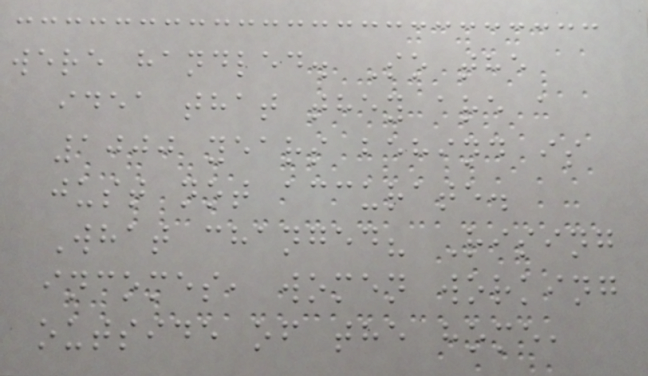were handled. So the
idea that they are a
1000 years behind is
just not accurate.
What changed? Rising
incomes, women working
outside of the home,
